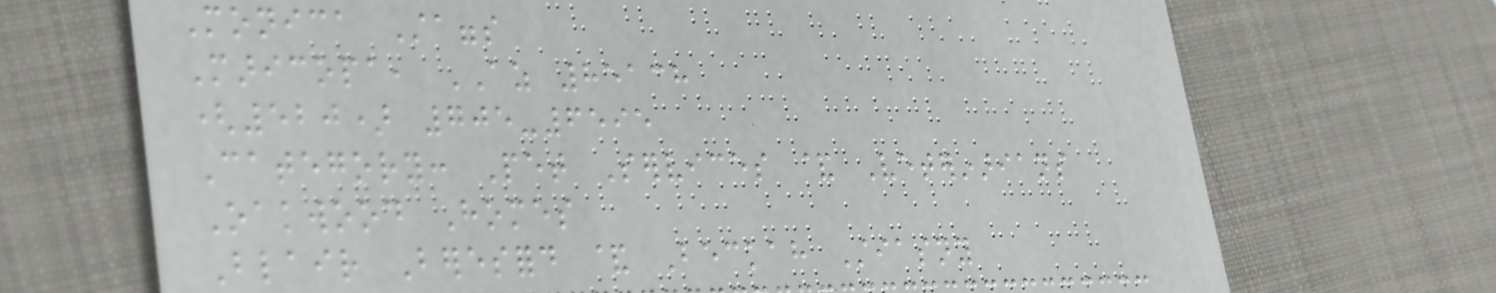Monica Staggs
Maricopa, AZ 85138
(520) 705-6595
Category: Pet Services & Veterinarians
Oakwood Homes
Blair Beresford & Beckah Stiasny
